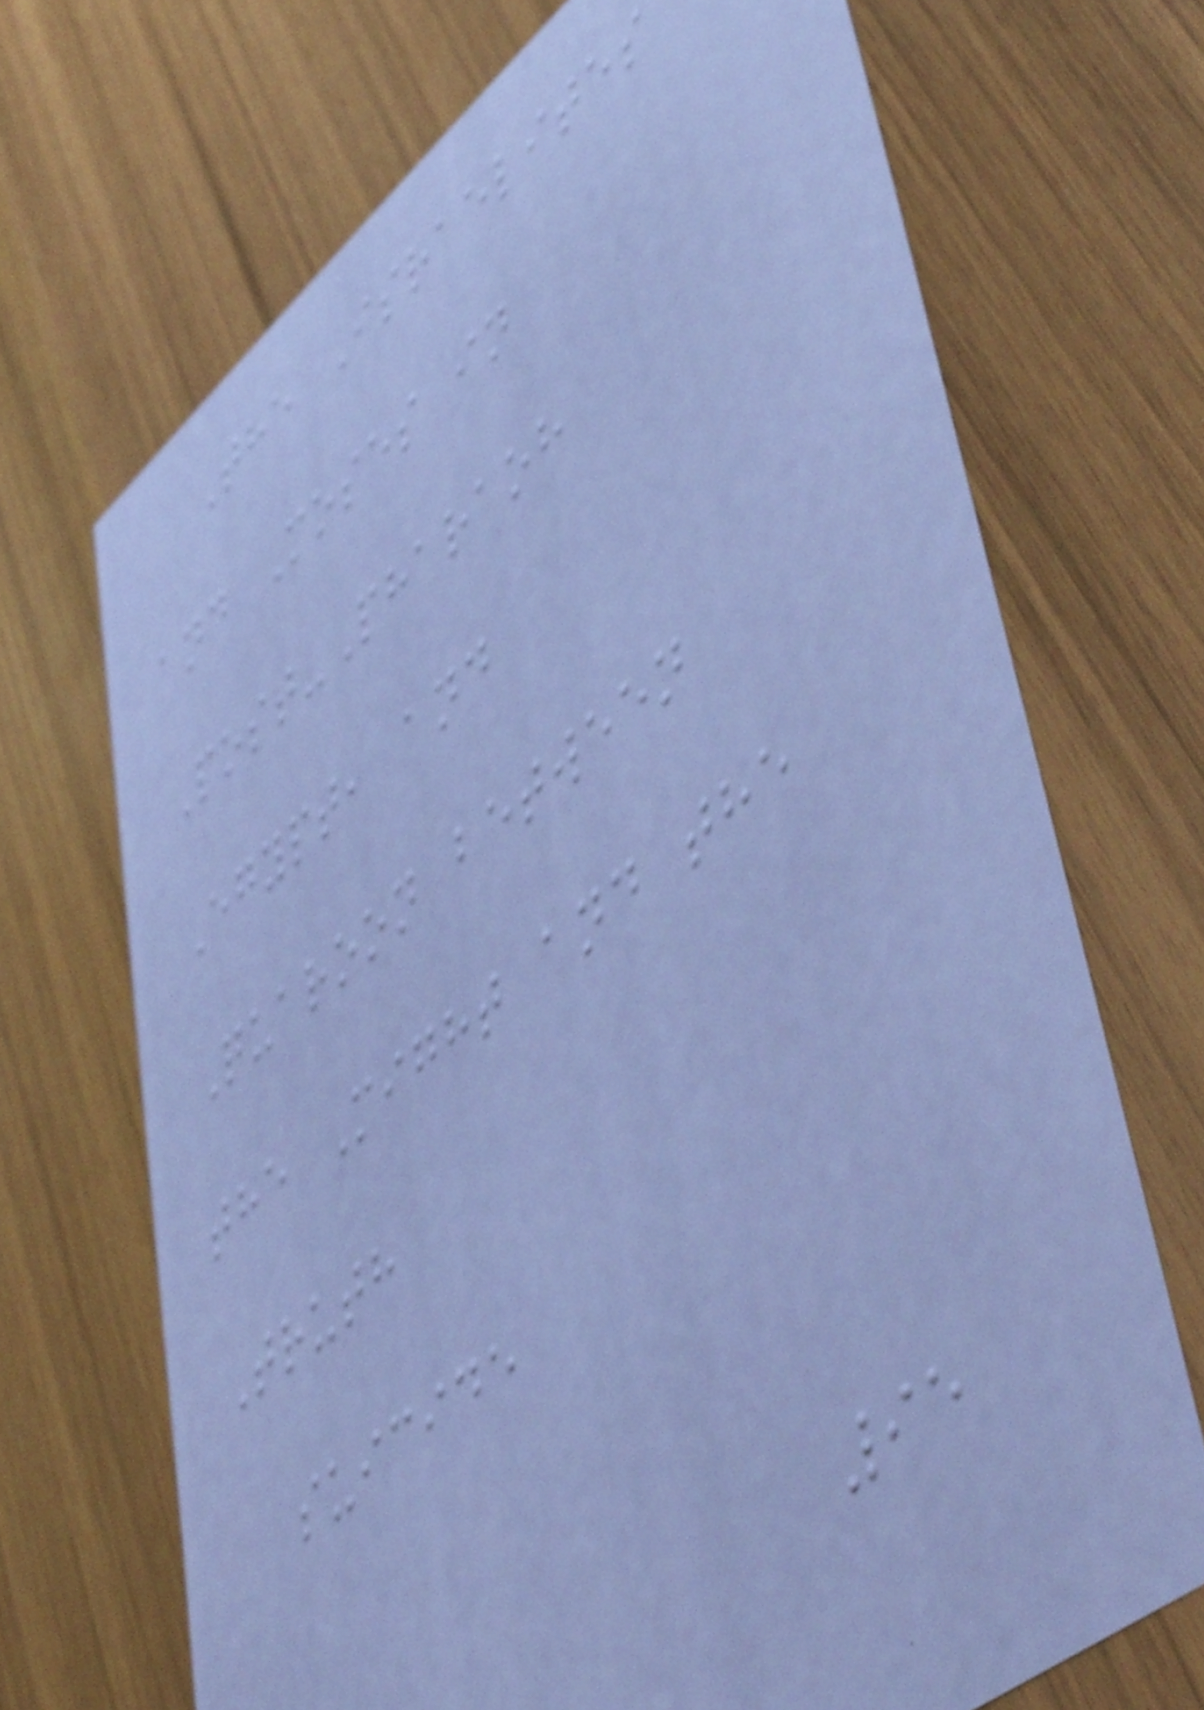The Israelites
and Moses in
Post-Pharaoh
Egypt, and
Quaroon between
the Might and the
Truth
suicide
95
